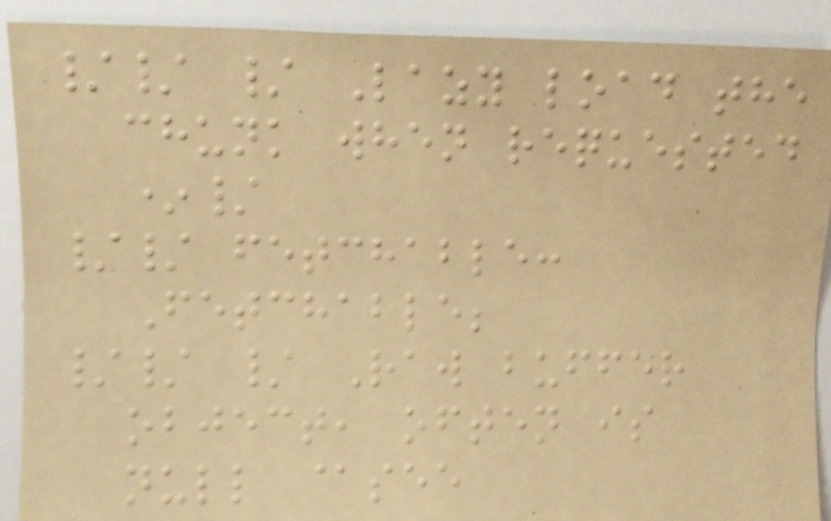// / Lazy load the
chunk when requested
*/
// fetchable:
Fetchable;
// / Raw buffer
object, often is
null @see
